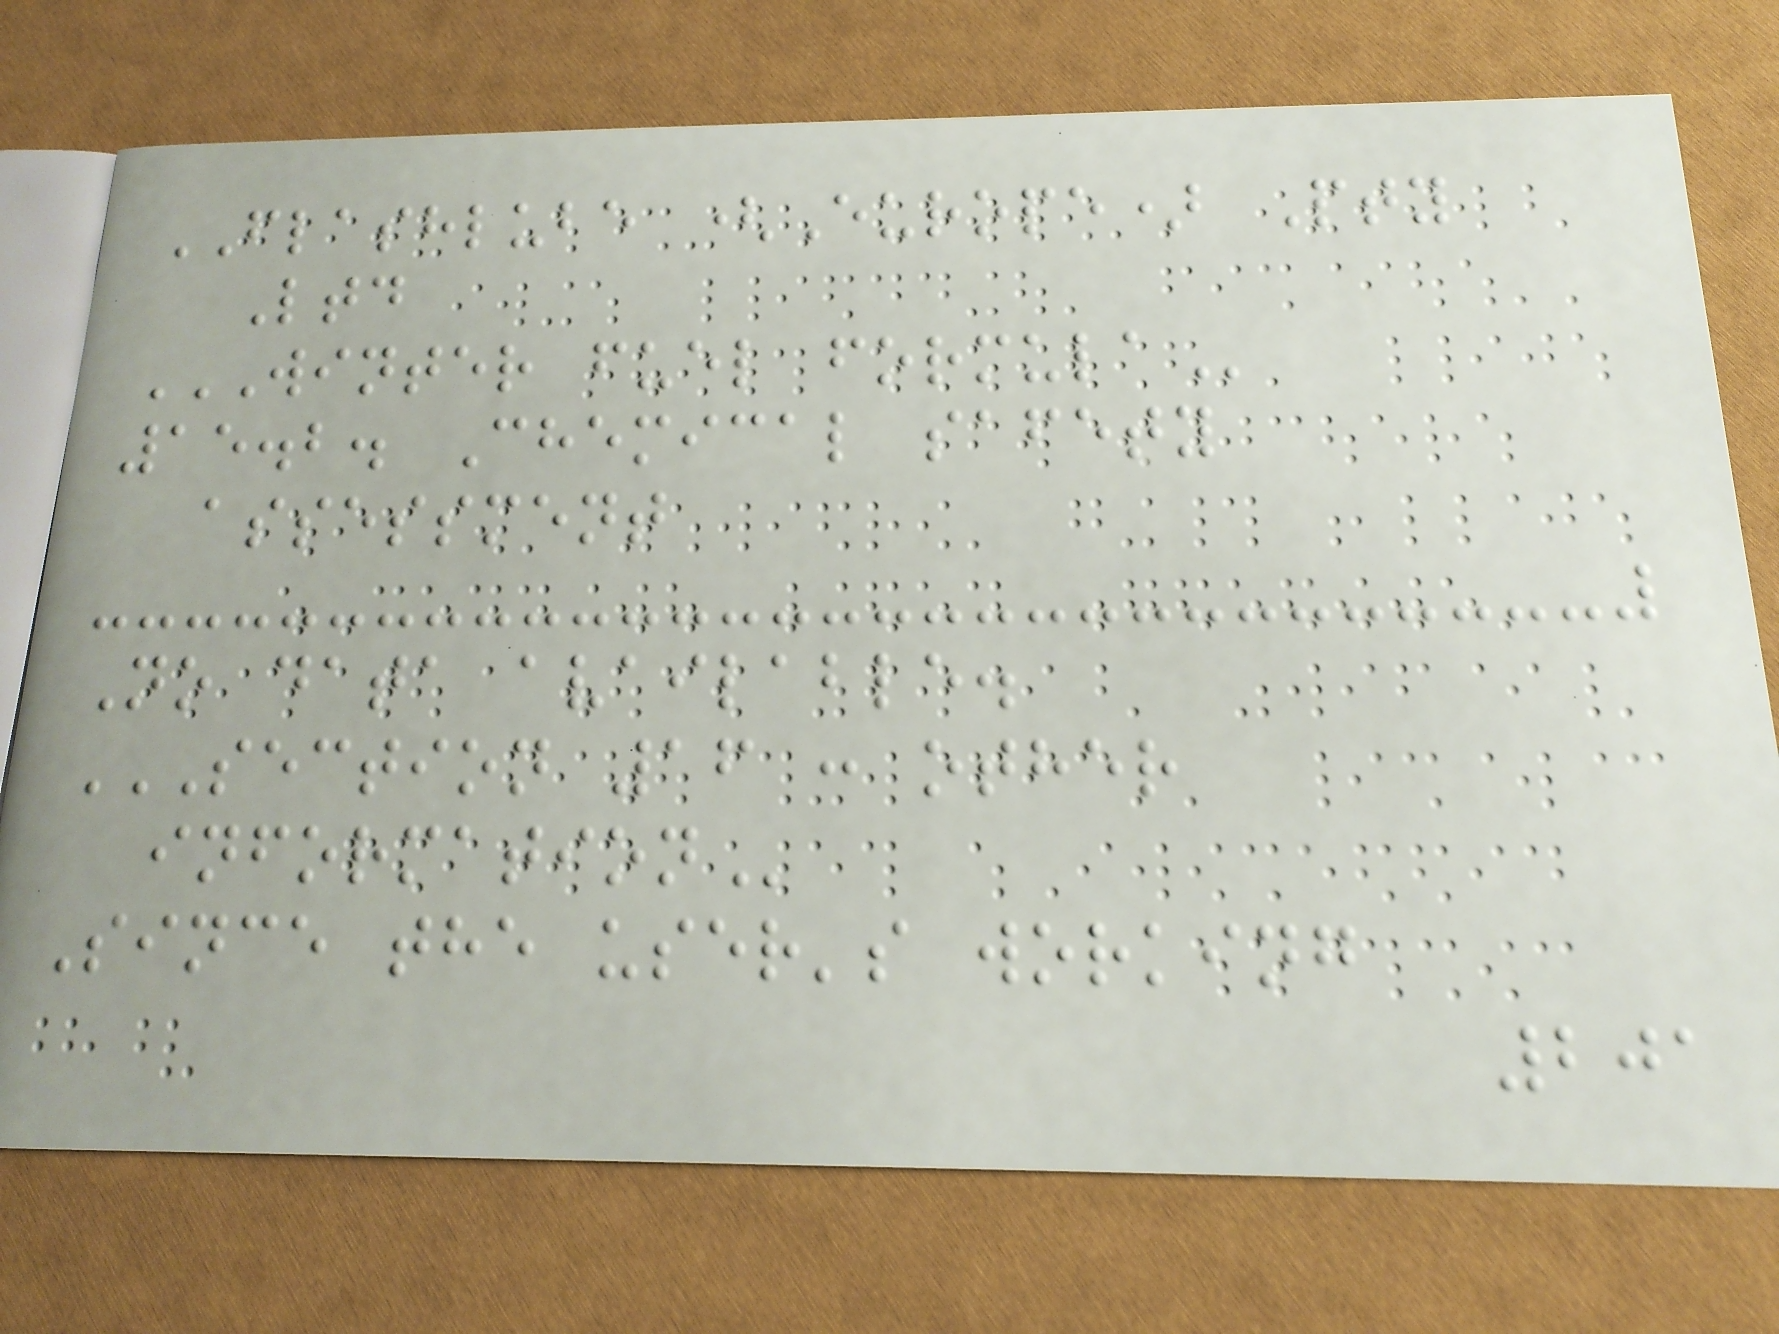FLASHLUBE (Europe) Pty
Ltd
WINTER FUEL FORMULA
15.2. Chemical safety
assessment
No data available.
SECTION 16 : OTHER
INFORMATION
Since the user's working
201
